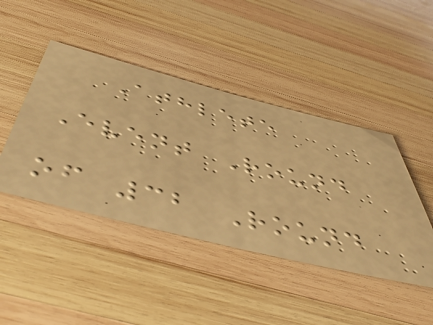Athlete
Event Round
of 32 Round
